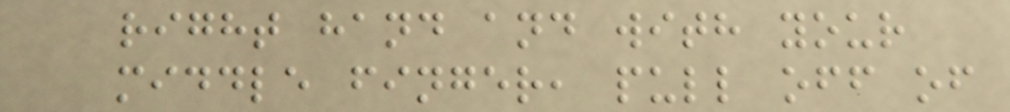right hand and with your
middle finger, pull off of
